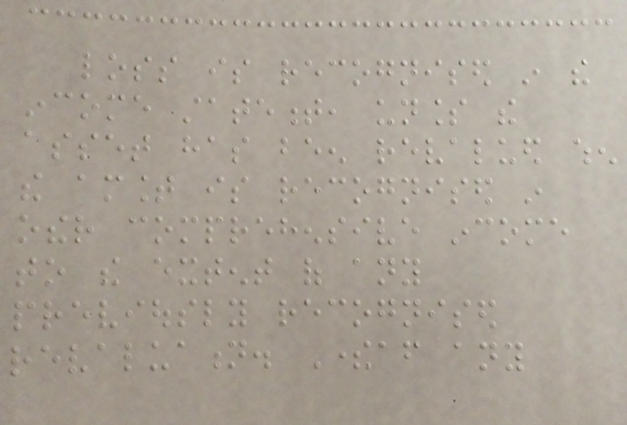loss is recognised in the
income statement, unless the
asset has been revalued when
the amount is recognised in
other comprehensive income
to the extent of any
previously recognised
revaluation. Thereafter any
